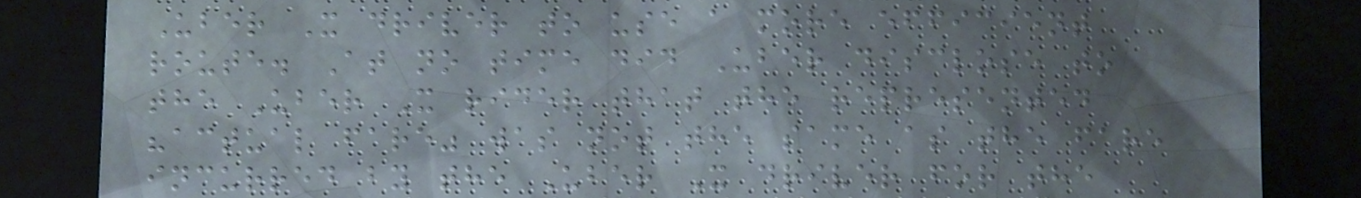Uber X driver to use a more efficient
route. At no time did Uber disclose to
the Uber X rider that the represented
"actual fare" was not the same as the fare
incurred by the Uber X driver for the
